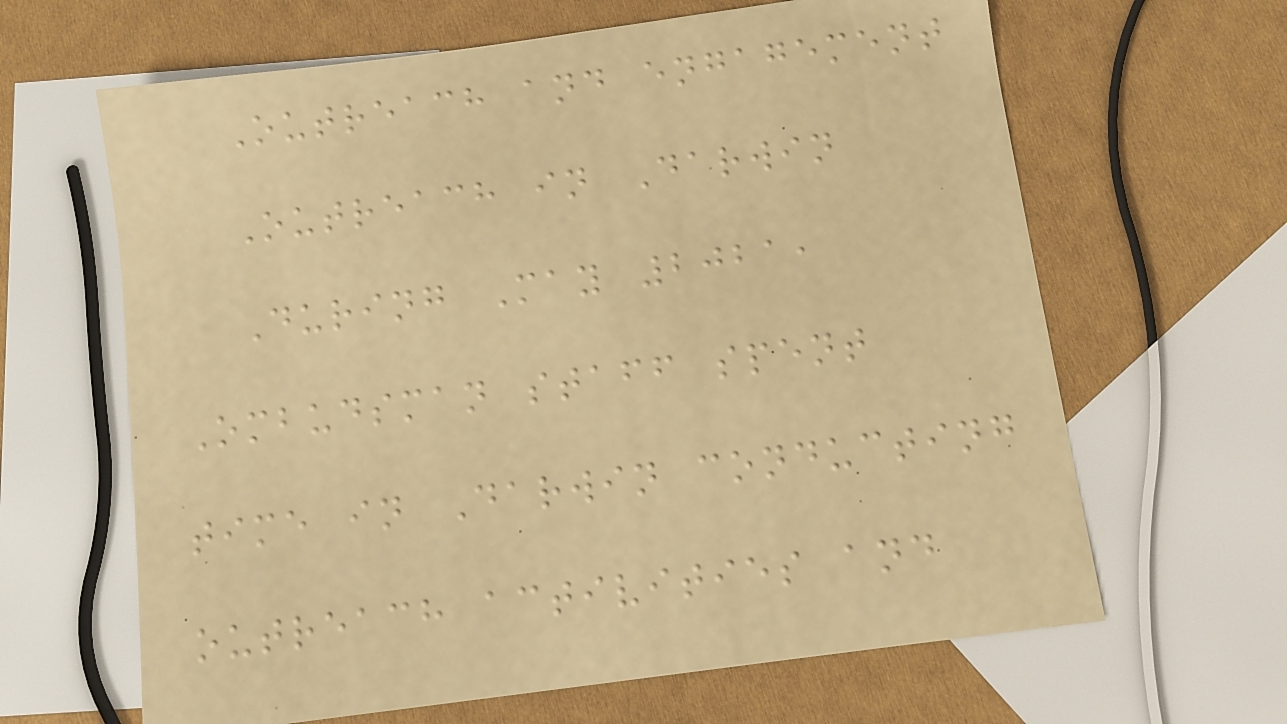Outreach and engagement
Outreach in Darwin
During May 2021,
Ombudsman staff spent
time in Darwin conducting
outreach activities and
